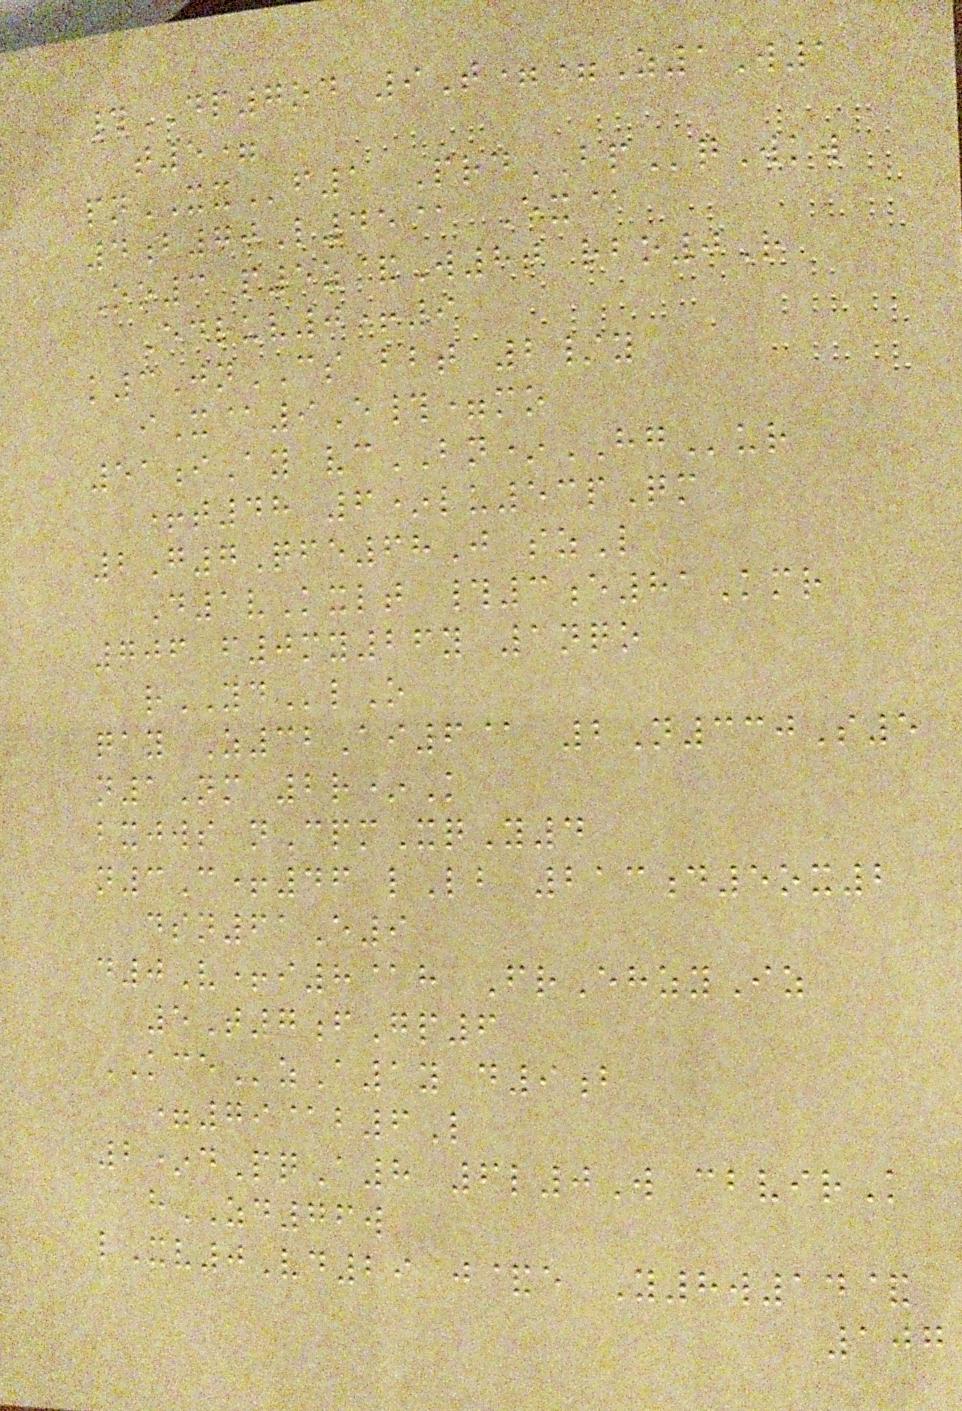#DP7od 9T==Z1W1
t5=
pnXXf1 PrdBPqWkw
4b70L45@ Ex@
Oo3 p5z&W8t rbo0R
Edruv0+9
k3JnCS bbt 2/y
iX@9E#=mo
51iAy vcBN*HGur
+t48 6*lu53pQm
2G7Qfe68J szL
D1vKxlt #3e81Kmr
706 f0my26y 1nqo
rYDlO
qay Z32Ai6@ 2N330S5
n1Nm 2r*K
bxjws nCpmXqY4
n3C+46 lLb 213d5ox2
dsn61E9
d0V+i8@h FrEhzyIz
5T7fGp6
KCEzA1y d9b
=79@b6L
2*dPqA8 6l0W cbvirK
hZD76w
lXv0Vd29 j&e Y8w14&
107
